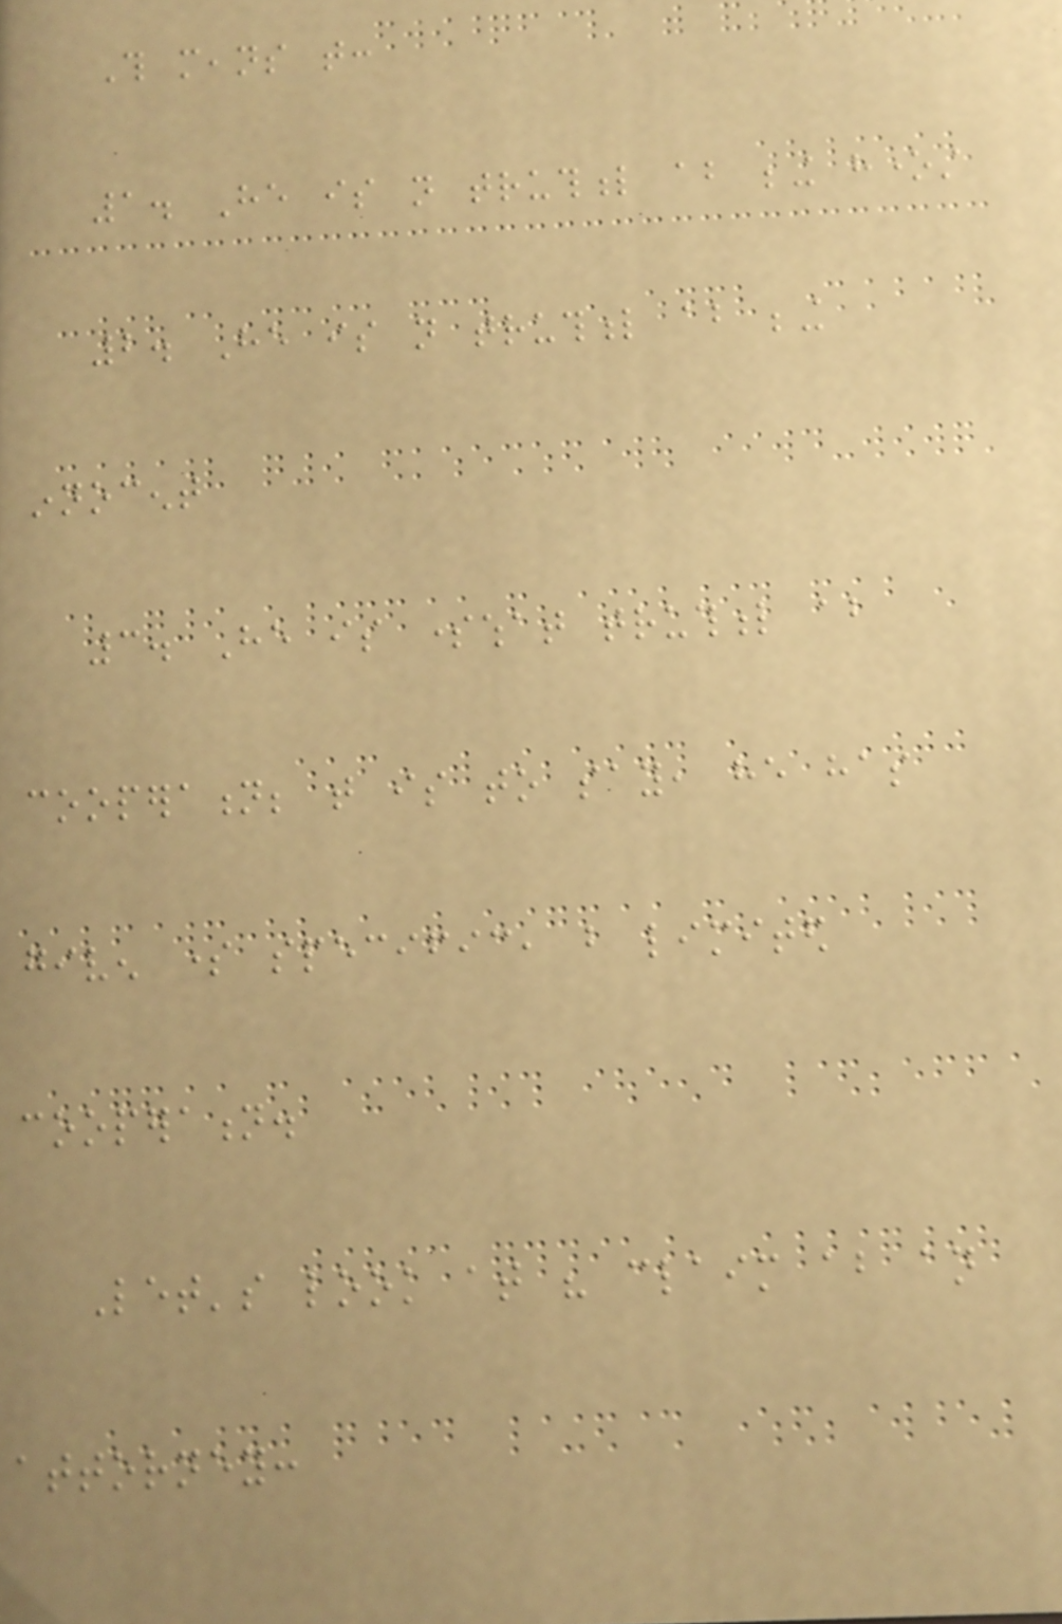This means that:
1. He is not truthful about being honest
2. He is not truthful about being
innocent
3. He is somewhat truthful about
cooperation; that is to say, he has
given some specific, but limited
cooperation.
Let's look at his claim about an
attorney:
